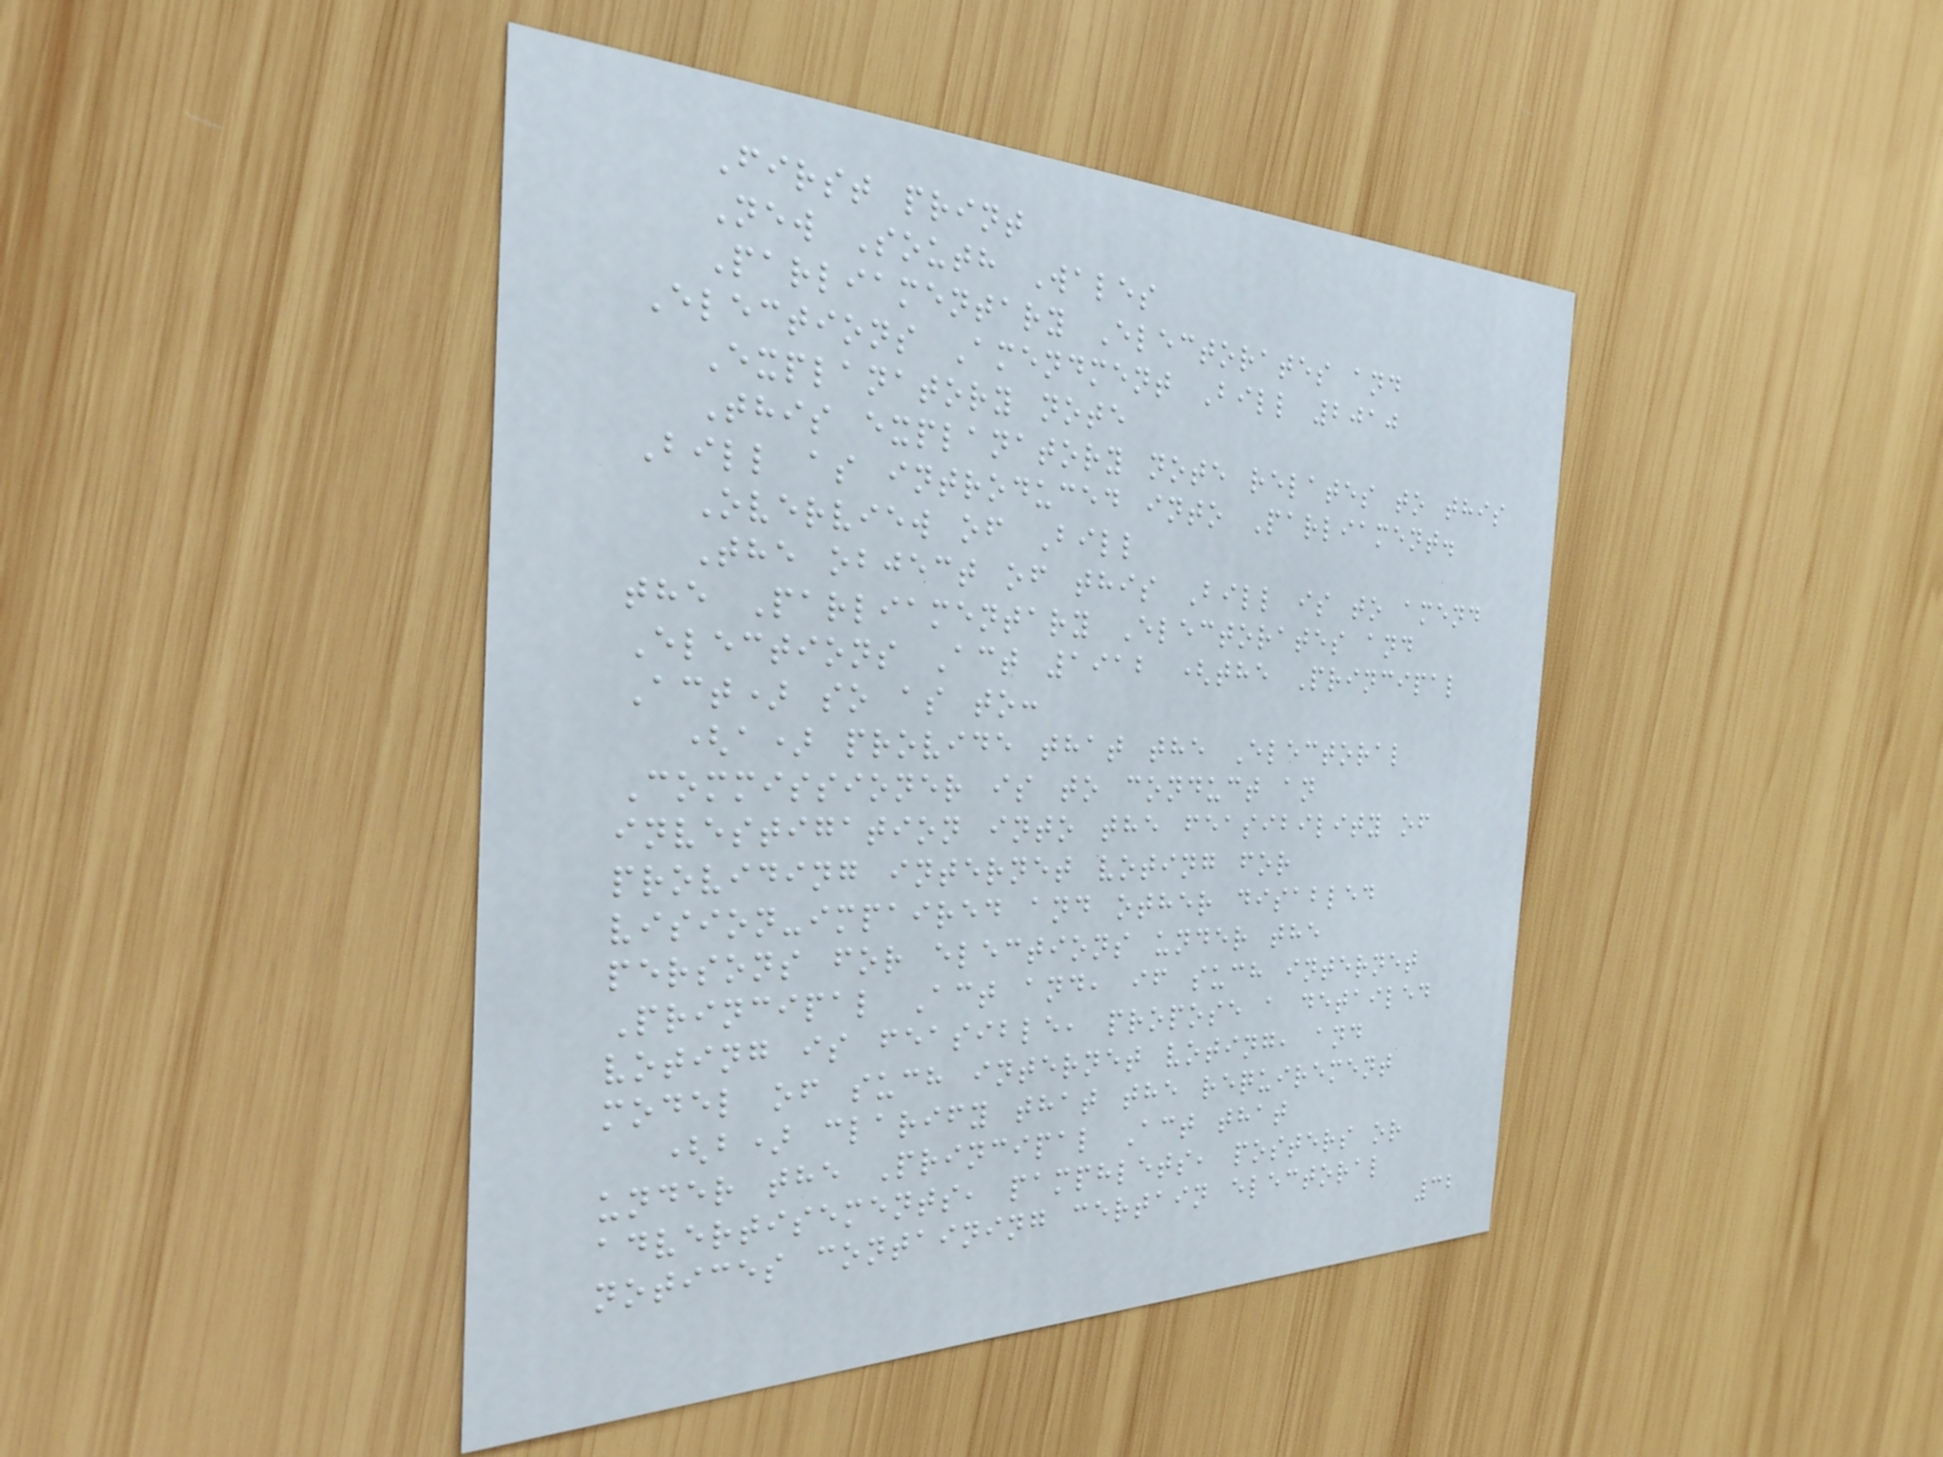First print
New South Wales
Parliamentary Electorates and
Elections Amendment Bill 2010
Explanatory note
This explanatory note relates to this
Bill as introduced into Parliament.
Overview of Bill
The object of this Bill is to amend
the Parliamentary Electorates and
Elections Act 1912 (the Principal
Act) so as to:
(a) provide that the Electoral
Commissioner is to conduct an
investigation into the feasibility of
providing internet voting for
vision-impaired and other disabled
persons for elections under the
Principal Act and, if such internet
voting is feasible, propose a detailed
model of such internet voting, and
(b) clarify that the requirement
under the Principal Act that
advertisements, pamphlets, posters or
notices containing certain electoral
32
